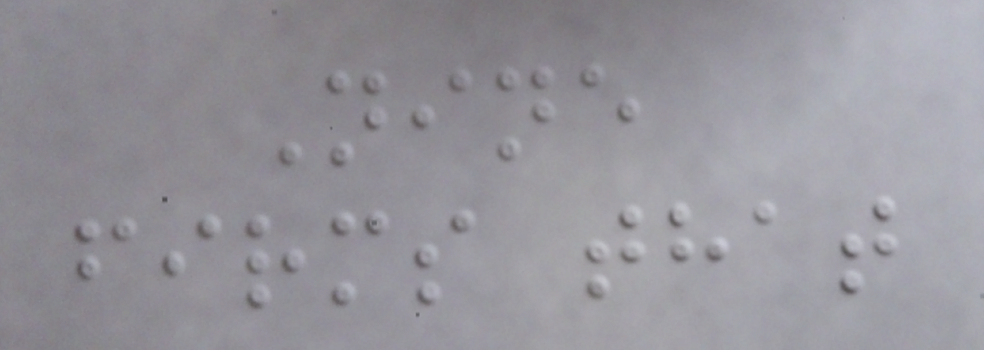Nine
firms that
